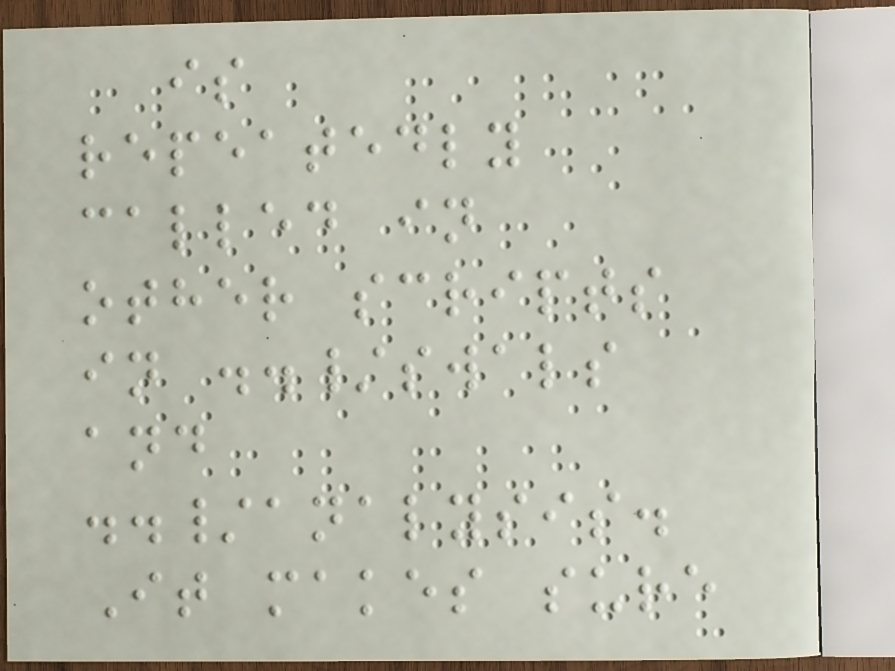is
repeatedly
called in
other scripts
in ../swals
and
../analysis.
It makes sure
